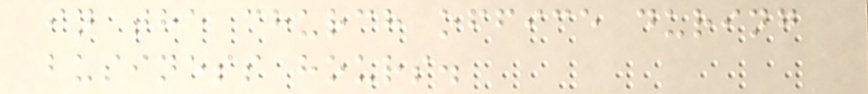in the church office during
business hours.
